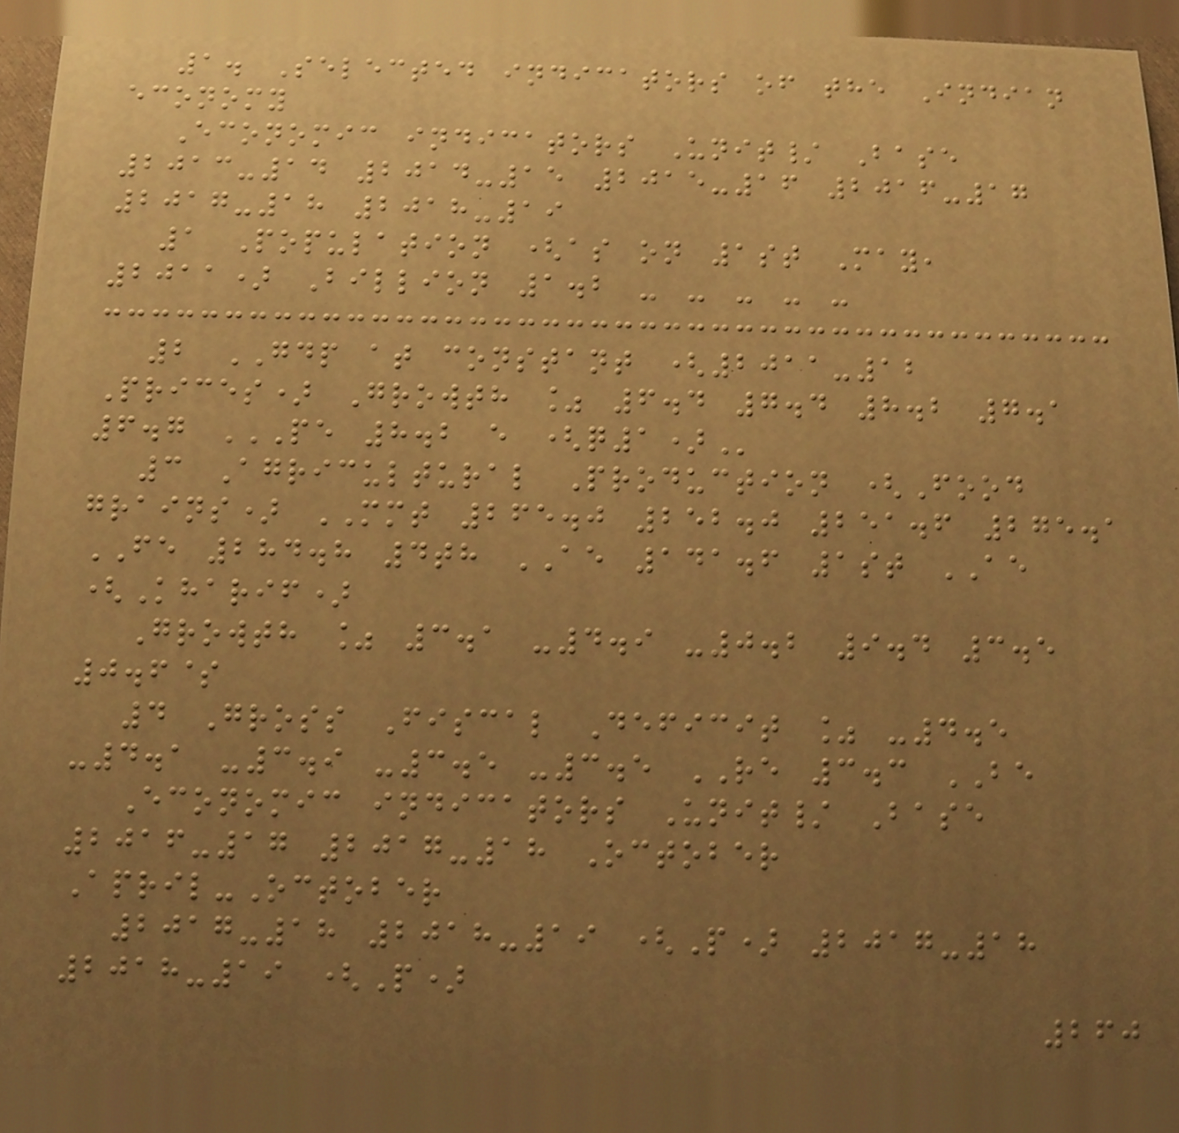1. Selected indicators of the Indian
economy
Economic indicators Unit/ Base
2013-14 2014-15 2015-16 2016-17
2017-18 2018-19
1 Population (as on 1st May,
2011) Billion 1.2 - - - - -
2 GDP at constant (2011-12
Prices) Growth % 6.4 7.4 8.2 7.1
6.7 PE 8.2 E (Q1)
3 Agricultural Production (Food
grains) MMT 265.0 252.0 251.6 275.1
FE 284.8 4th AE 141.6 1st AE
(Kharif)
Growth % 3.1 -4.9 -0.2 9.4 3.5
0.6$
4 Gross Fiscal Deficit % -4.5
-4.1 -3.9 -3.5 -3.5 RE 3.3 BE
Economic indicators Unit/ Base
2016-17 2017-18 October
April-October
2017-18 2018-19 (P) 2017-18
2018-19 (P)
260
